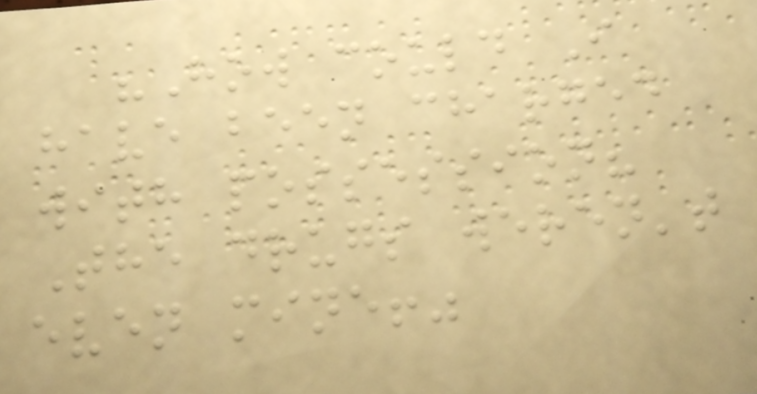"How could I
have been charged
with possession?
The drugs weren't
even mine!"
